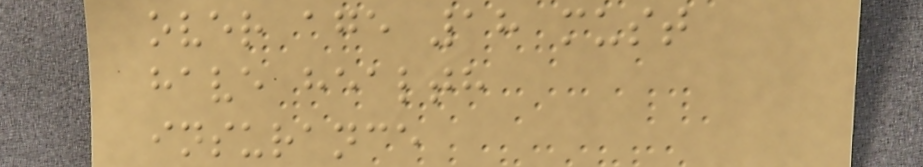over age 18 must
have health
insurance
